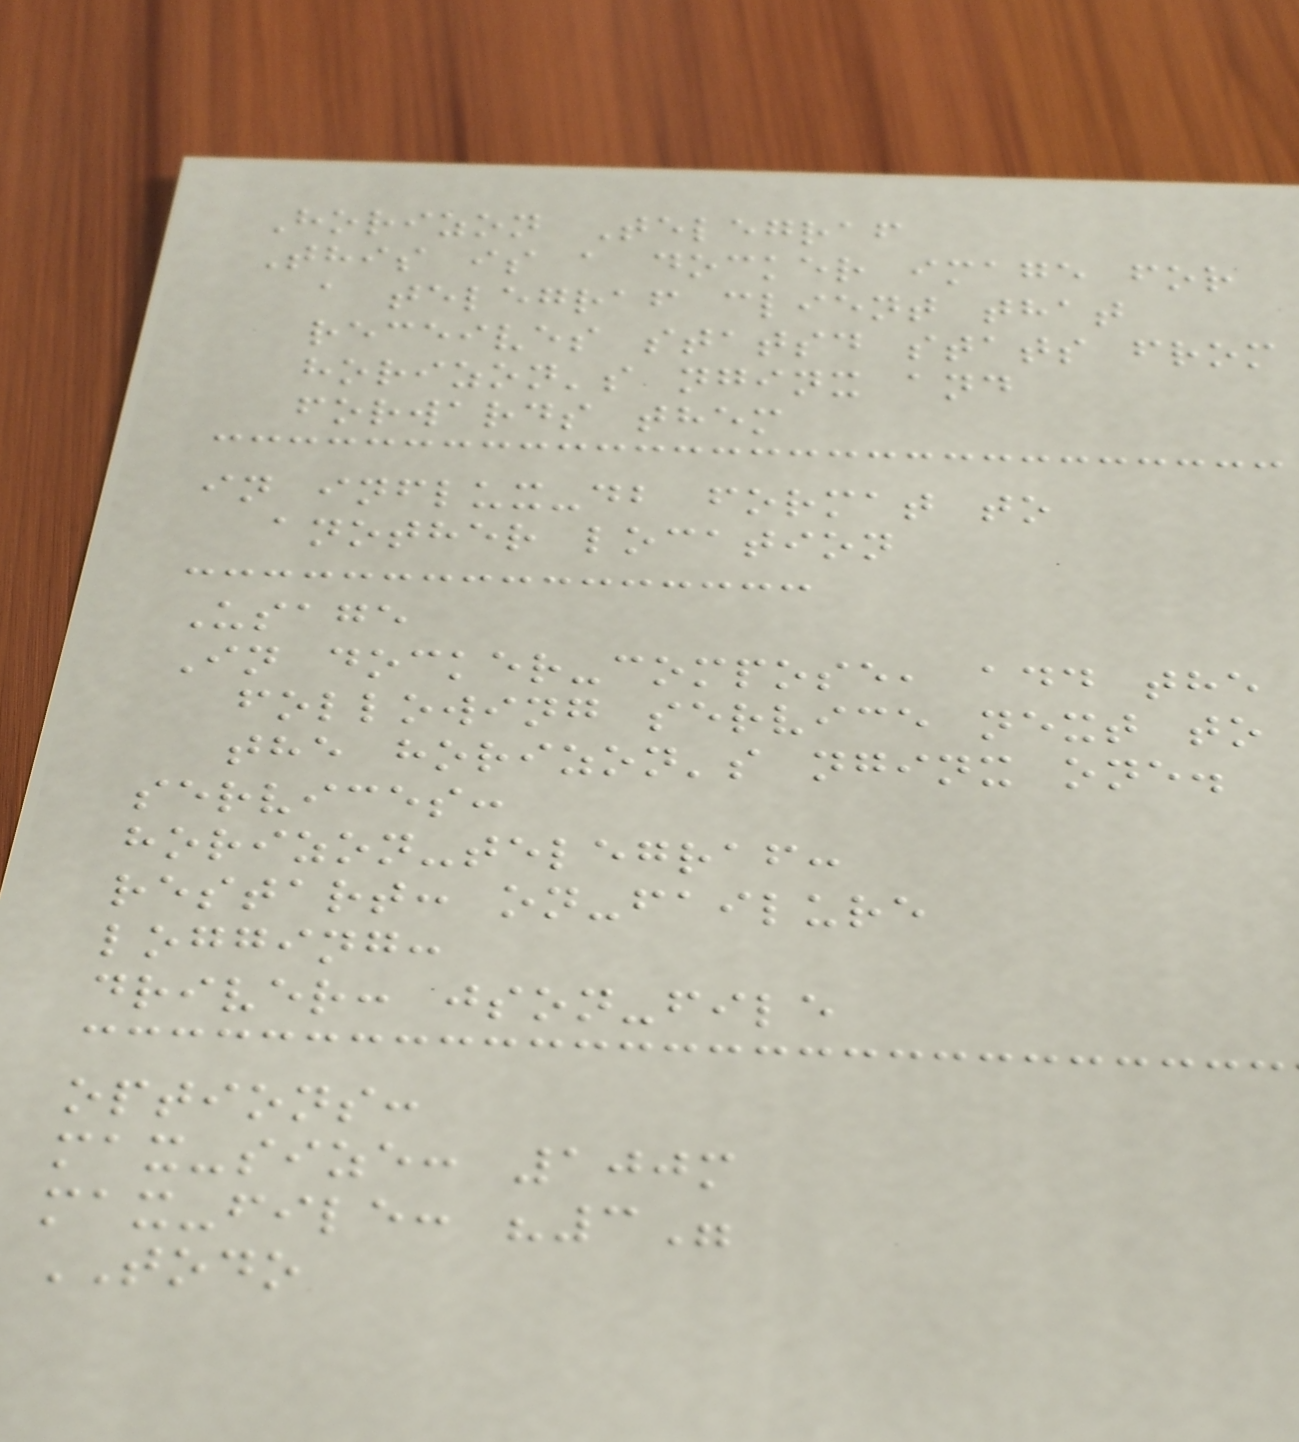Horizon Telegraf
This is a docker image for
a telegraf client that
receives statsd stats from
horizon's nginx and
forwards them
in influx-db format to
another location
Usage
In docker-compose, add the
following service next to
the horizon's nginx one.
services:
horizon-telegraf:
restart: on-failure
logging:
driver: json-file
options:
max-size: 100m
max-file: "3"
TODO
